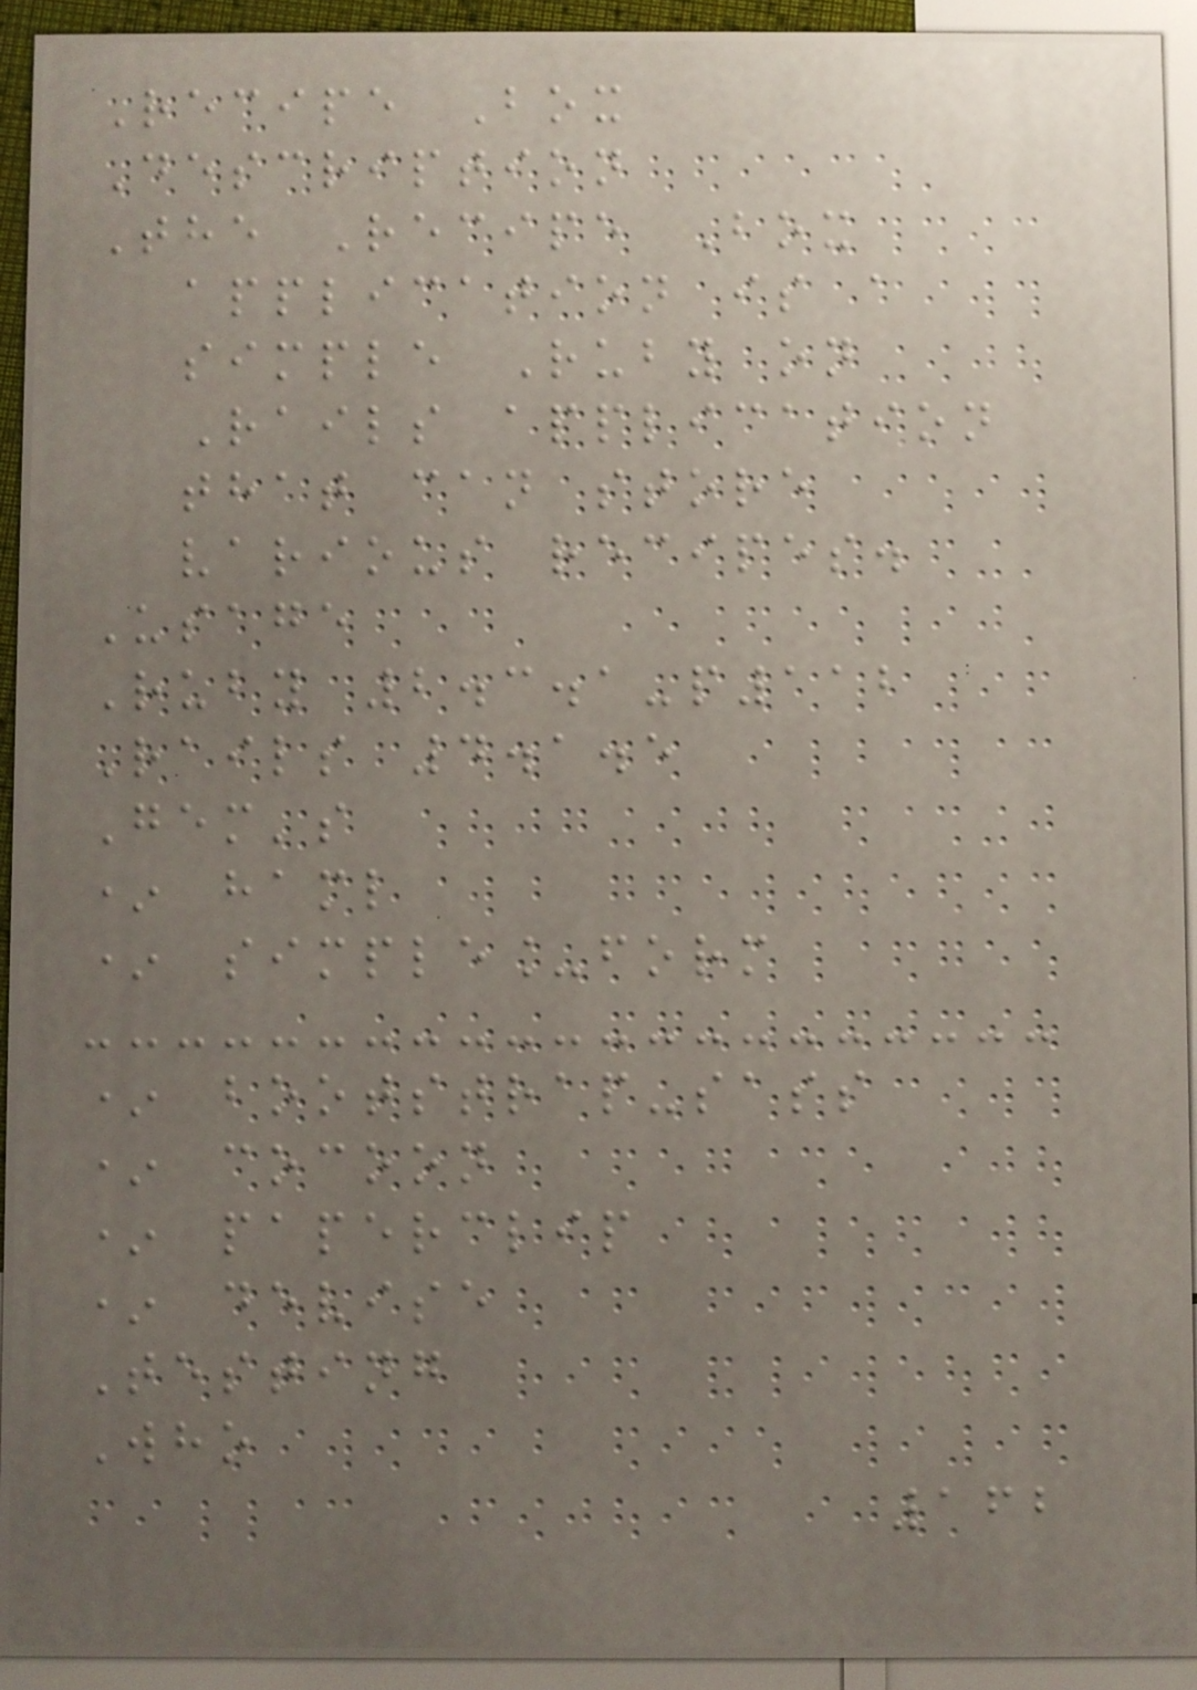Recipe Box
Description
The Recipe Box
application is a
simple Ruby on
Rails application
that can store
various recipes.
Usage
Ruby 2.3.1-p112
Rails 4.1.5
Gem's
* haml
* simple_form
* bootstrap-sass
* cocoon
* paperclip
* devise
Testing
Who
162
